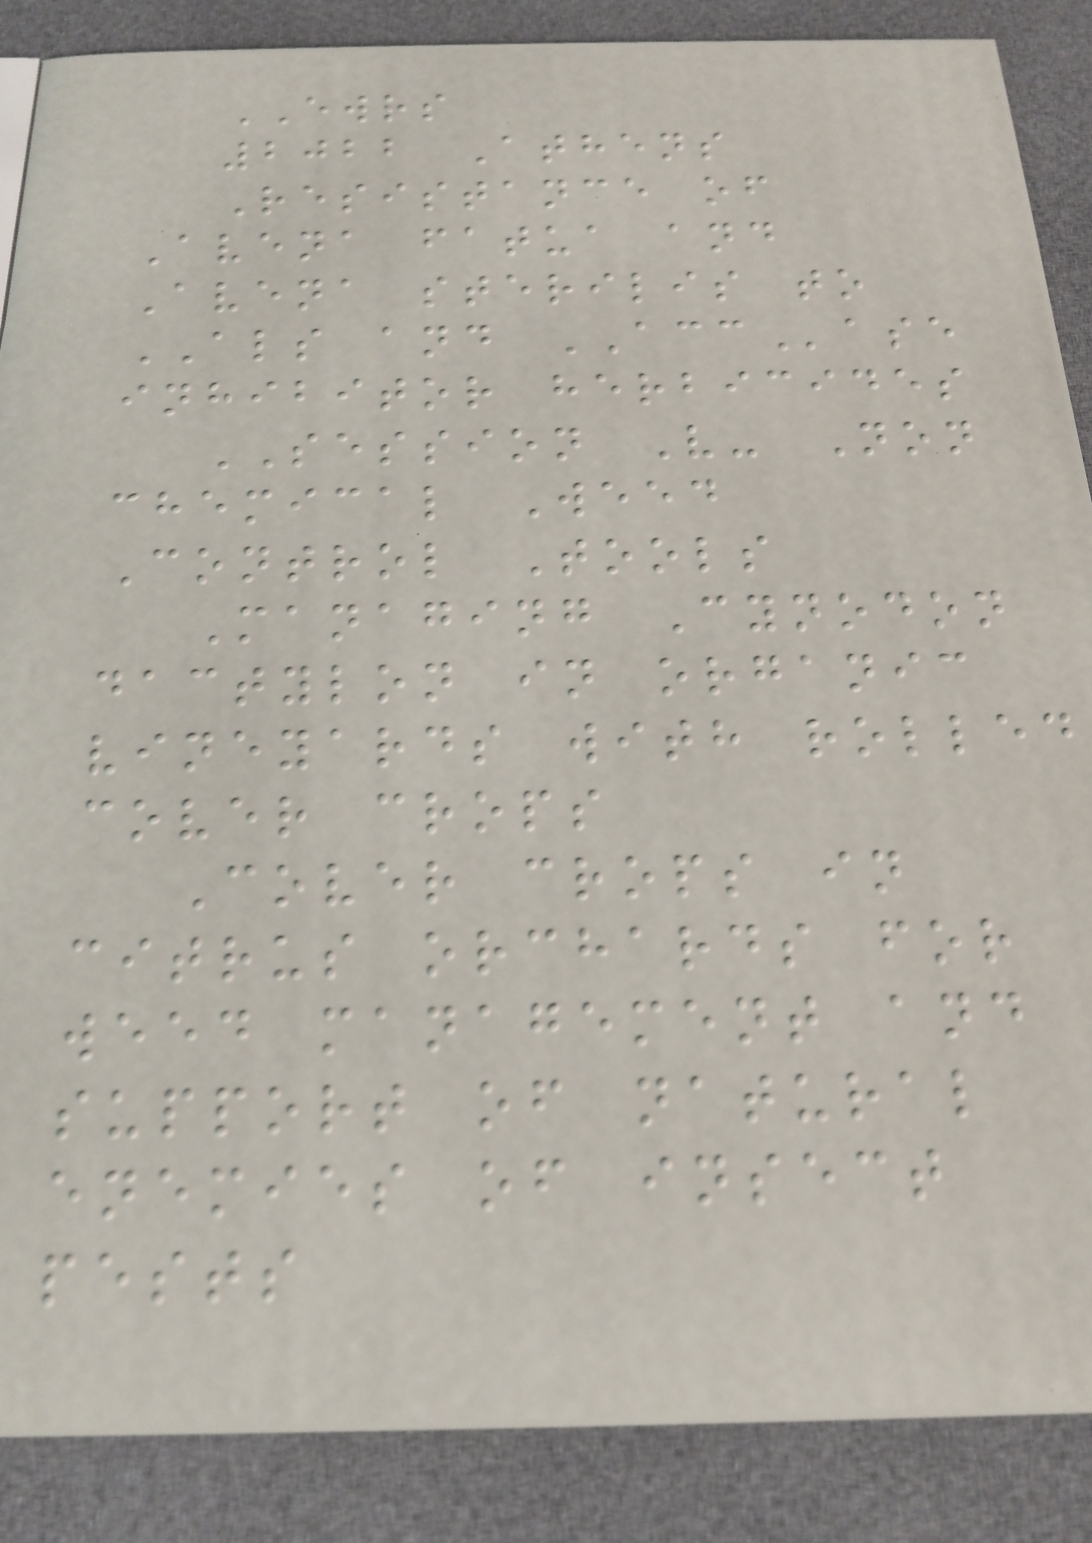EWRS
2022 Athens
Resistance of
Avena fatua and
Avena sterilis to
ALS and ACCase
inhibitor herbicides
SESSION V- Non
chemical Weed
Control Tools
Managing Cynodon
dactylon in organic
vineyards with rolled
cover crops
Cover crops in
citrus orchards for
weed management and
support of natural
enemies of insect
pests
